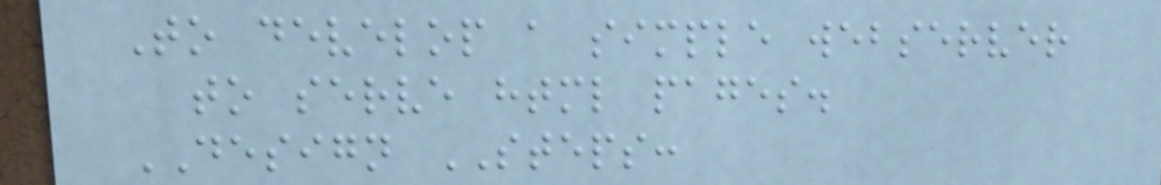To develop a simple webserver
to serve html pages.
DESIGN STEPS:
